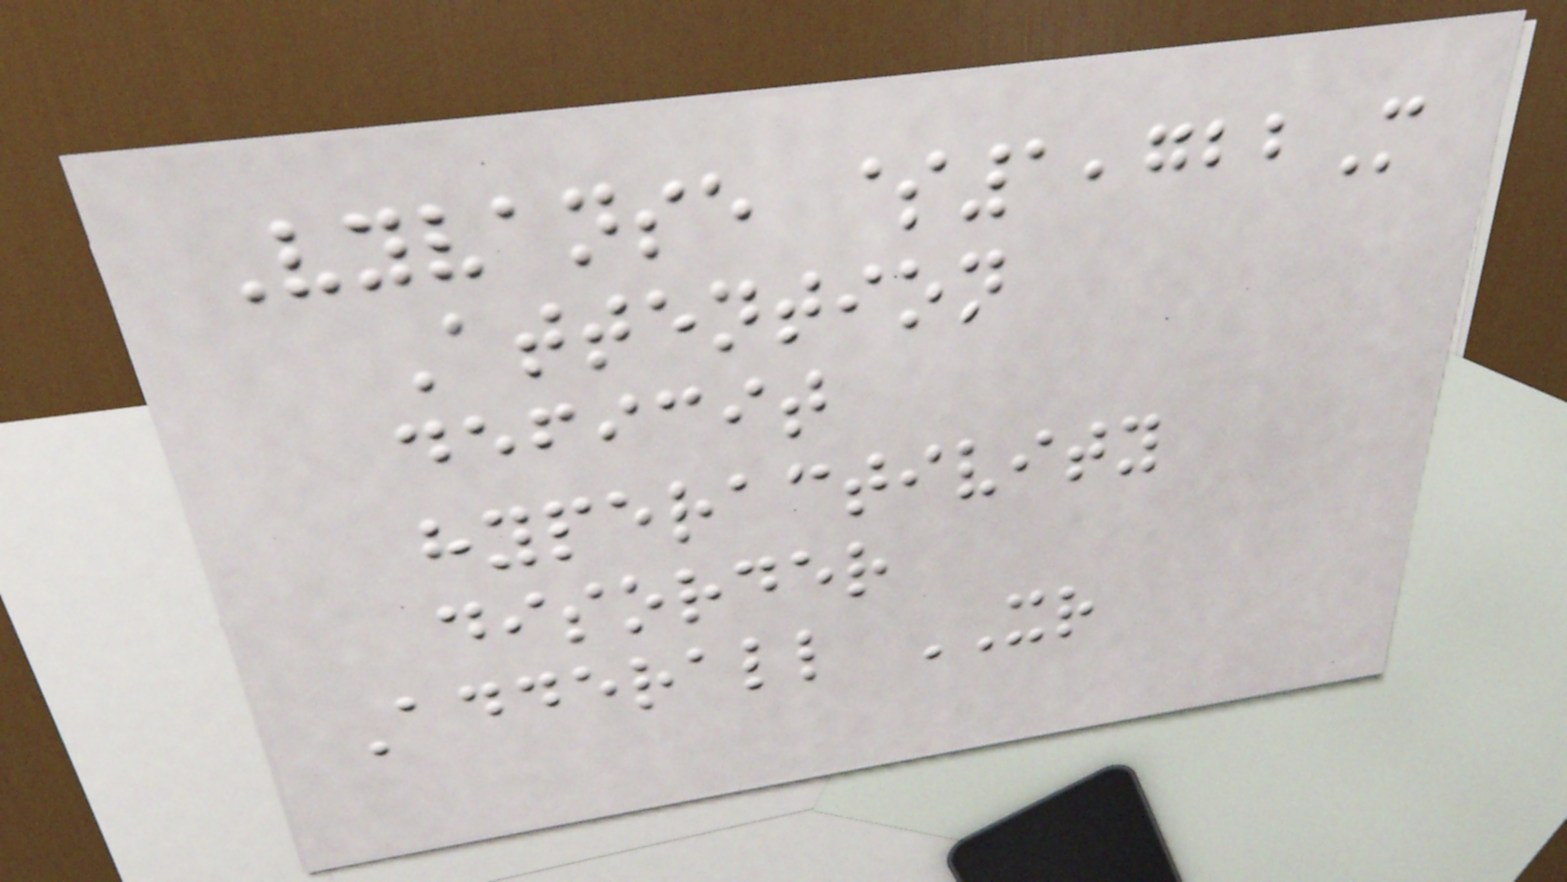Vyvanse $1,722M
Attention
deficit
hyperactivity
disorder
Adderall XR
